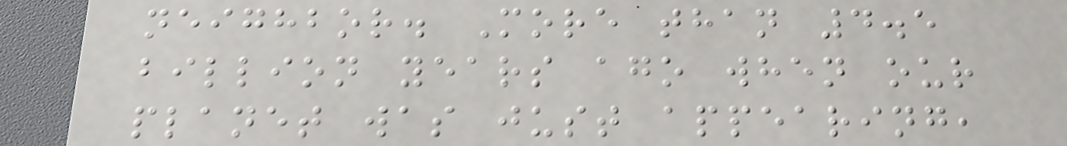neighbor. More than 4.5
billion years ago when our
planet was just appearing,
